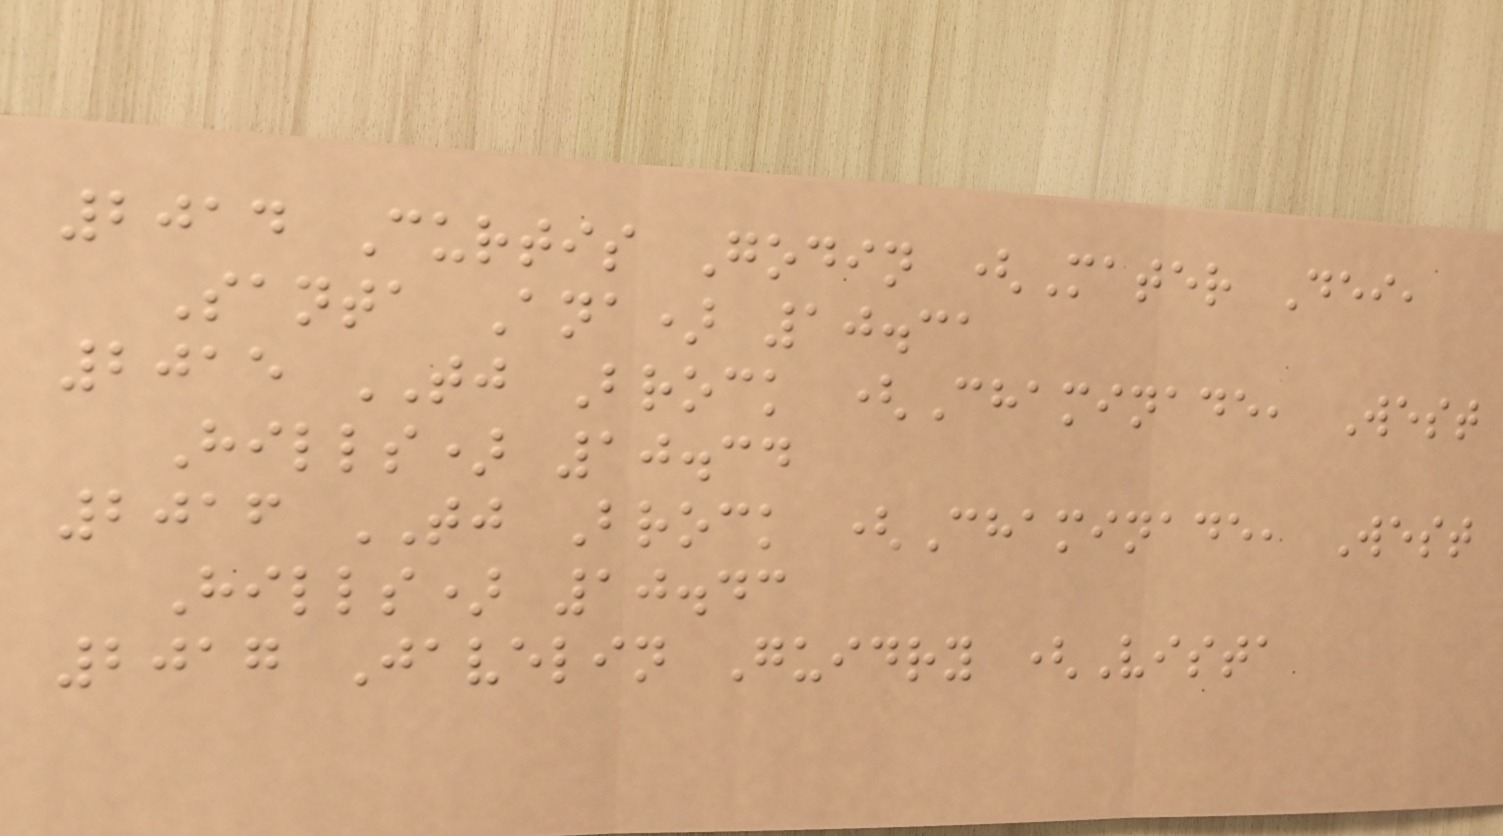2014 Curtis Godin (Mater Dei,
Santa Ana) 10.31
2015 TJ Brock (Chaminade, West
Hills) 10.34
2016 TJ Brock (Chaminade, West
Hills) 10.43
2017 Javelin Guidry (Vista
